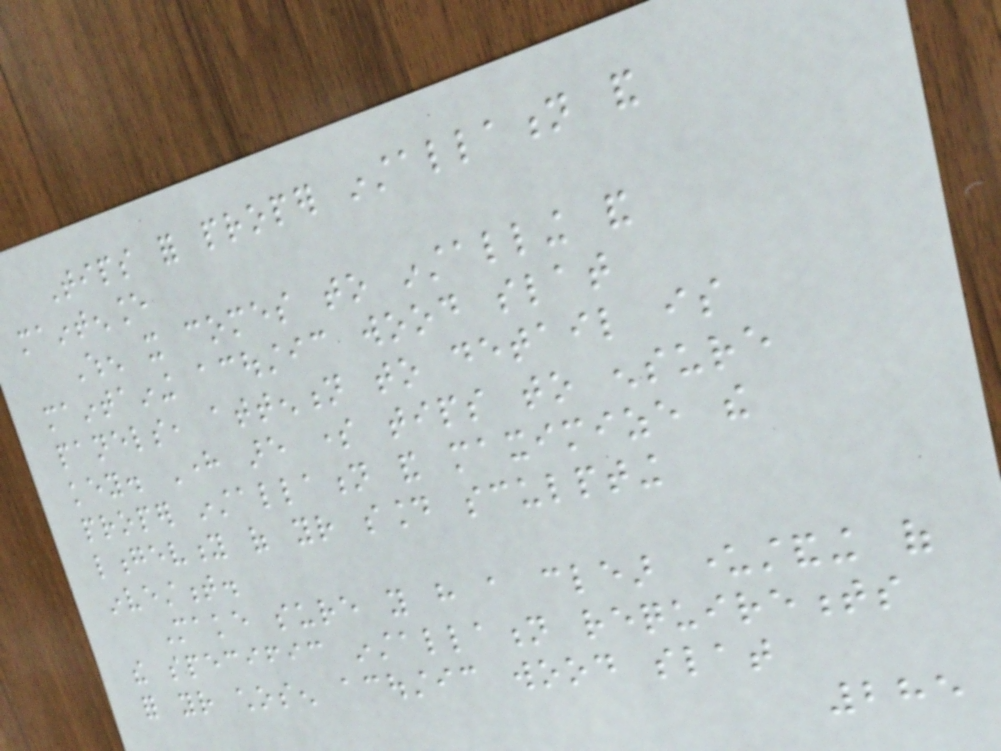Tips for proper installation and
maintenance
When it comes to installing and
maintaining acoustic wood slat
panels, attention to detail is
key. Here are some tips to ensure
proper installation and maximize the
longevity of your sound sculpting
investment.
Make sure you have a clear understanding of
the specific installation requirements
for your chosen acoustic wood slat
285
